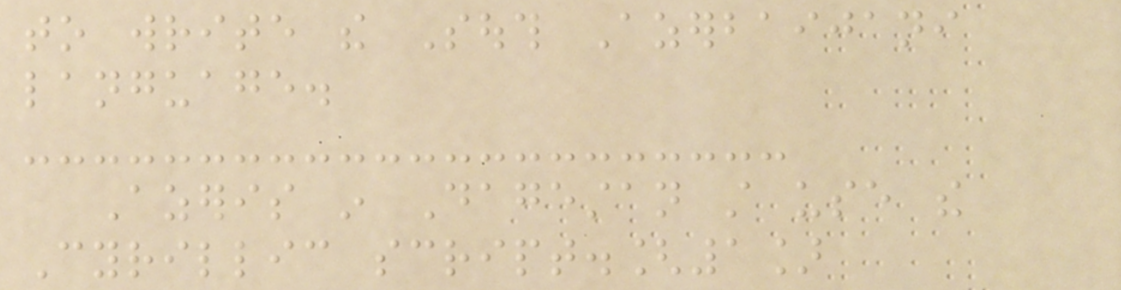to write the South Azerbaijani
language.
Azeris in Dagestan still use the
Cyrillic script.[1]
